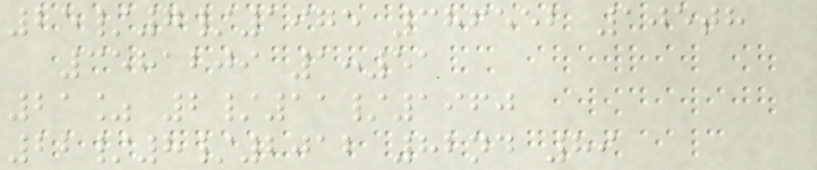25/7/1975 386552 105th
3581209 1:51
21% 2/11/1960
22/8/2012 82nd 89
